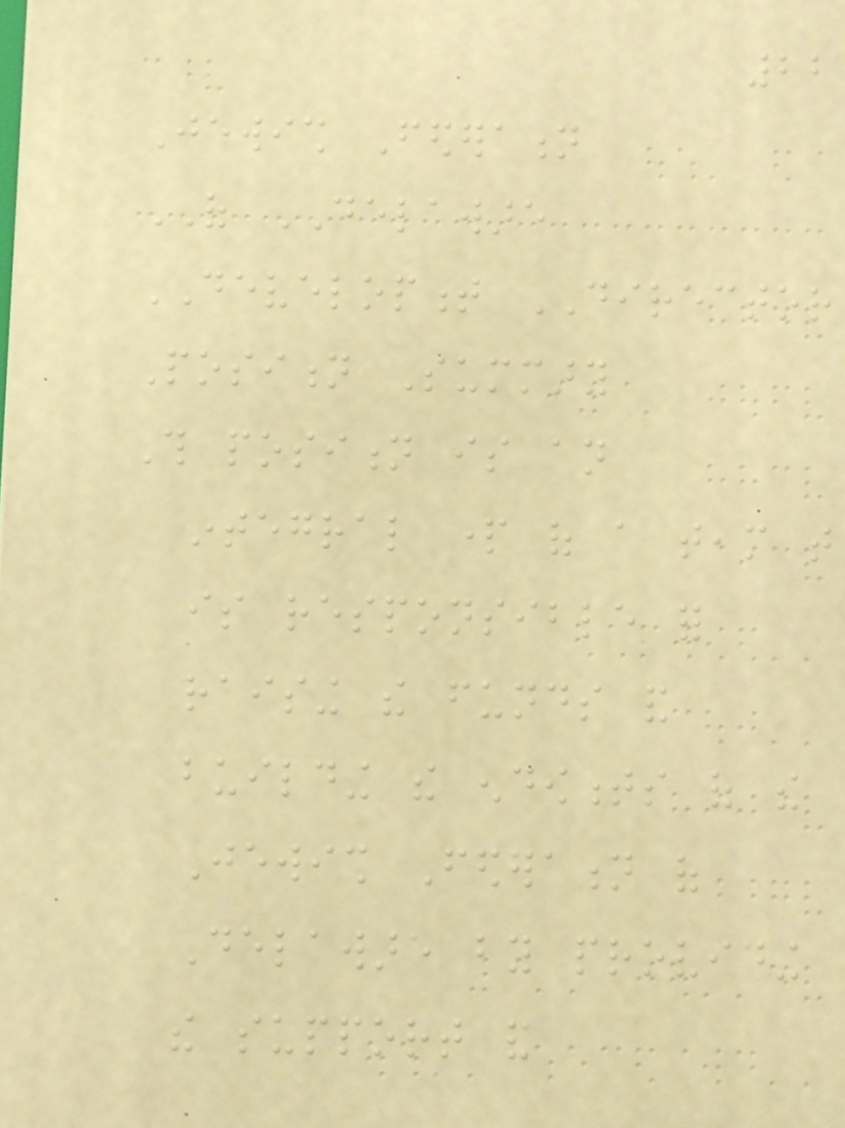22
Jewish Federation
OF DELAWARE
DEVELOPMENT DIRECTOR
Position Summary
This position is an
integral part of a team that
is responsible for
raising the funds and
building the endowments of the
Jewish Federation of
Delaware by providing
the support and
